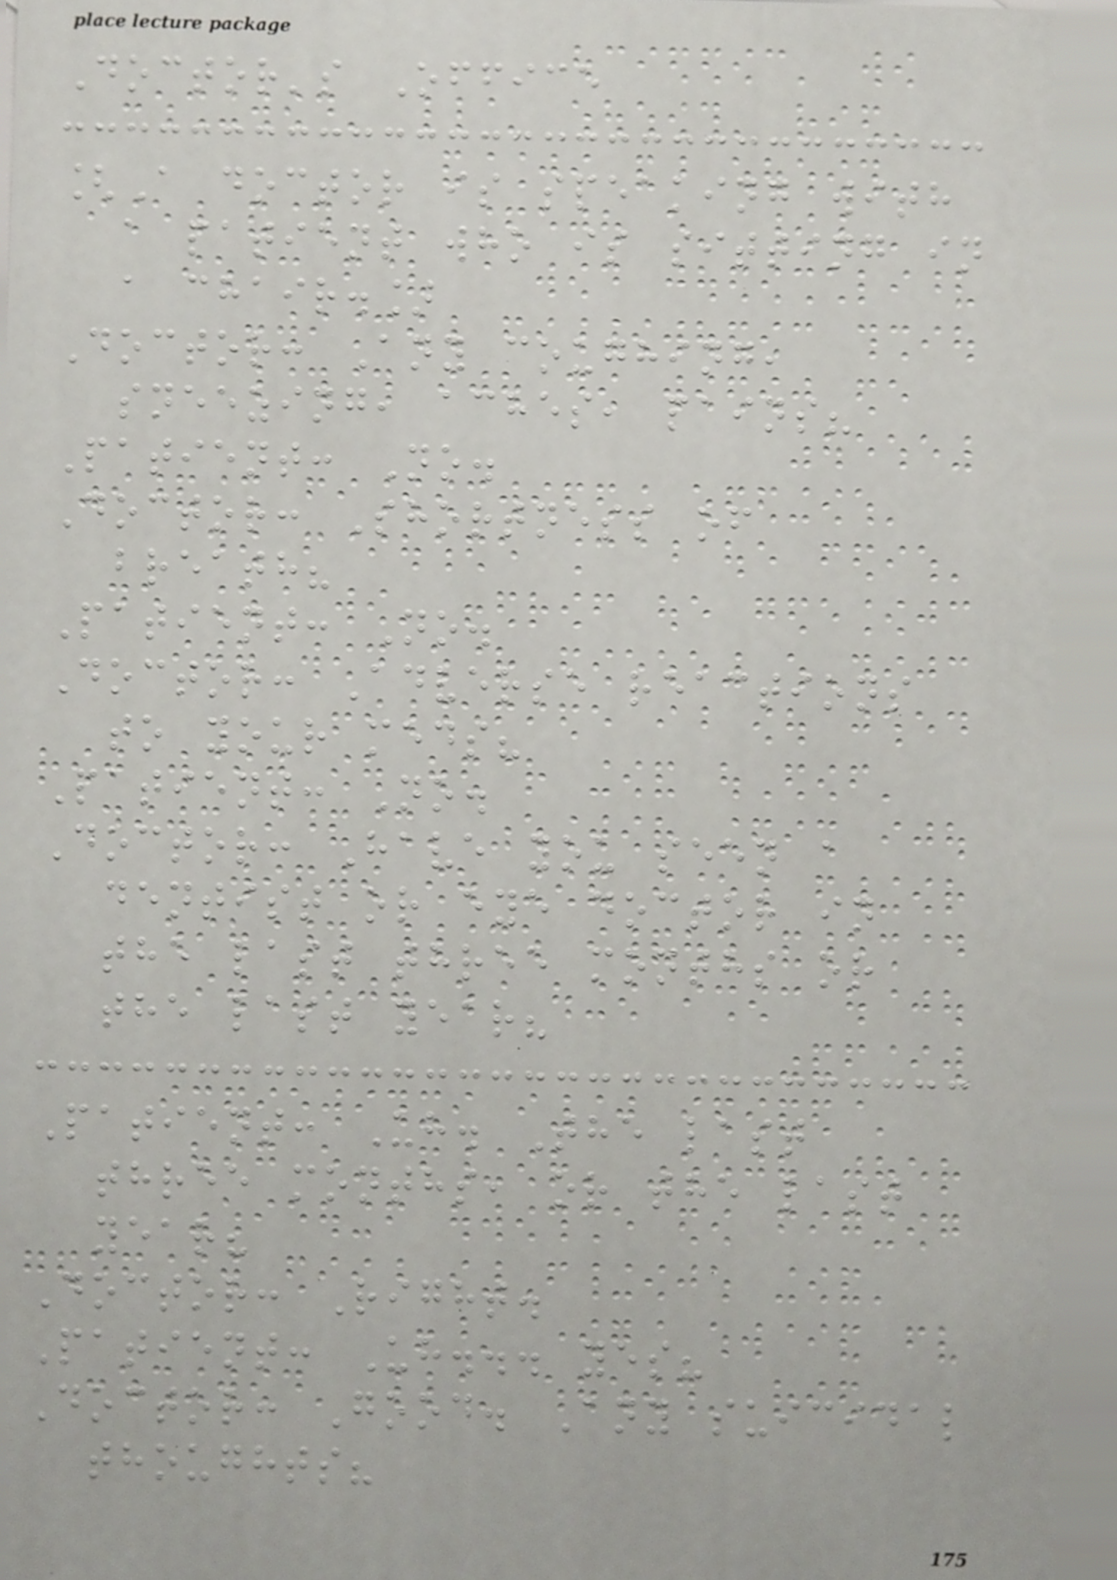Doctor's Office
[A doctor is speaking with
a patient who is sitting in
a chair.]
Doctor: Any coughing,
sneezing, aches, pains?
Patient: No.
Doctor: Shortness of
breath?
Patient: No.
Doctor: Adverse reactions
to your meds?
Patient: No.
Doctor: Have you seen a
dentist or eye doctor in
the last three months or
the last year?
Patient: Uh. The last
three months, or the last
year?
Doctor: Right.
Patient: Uh... yes?
Doctor: Good. Any suicidal
thoughts?
